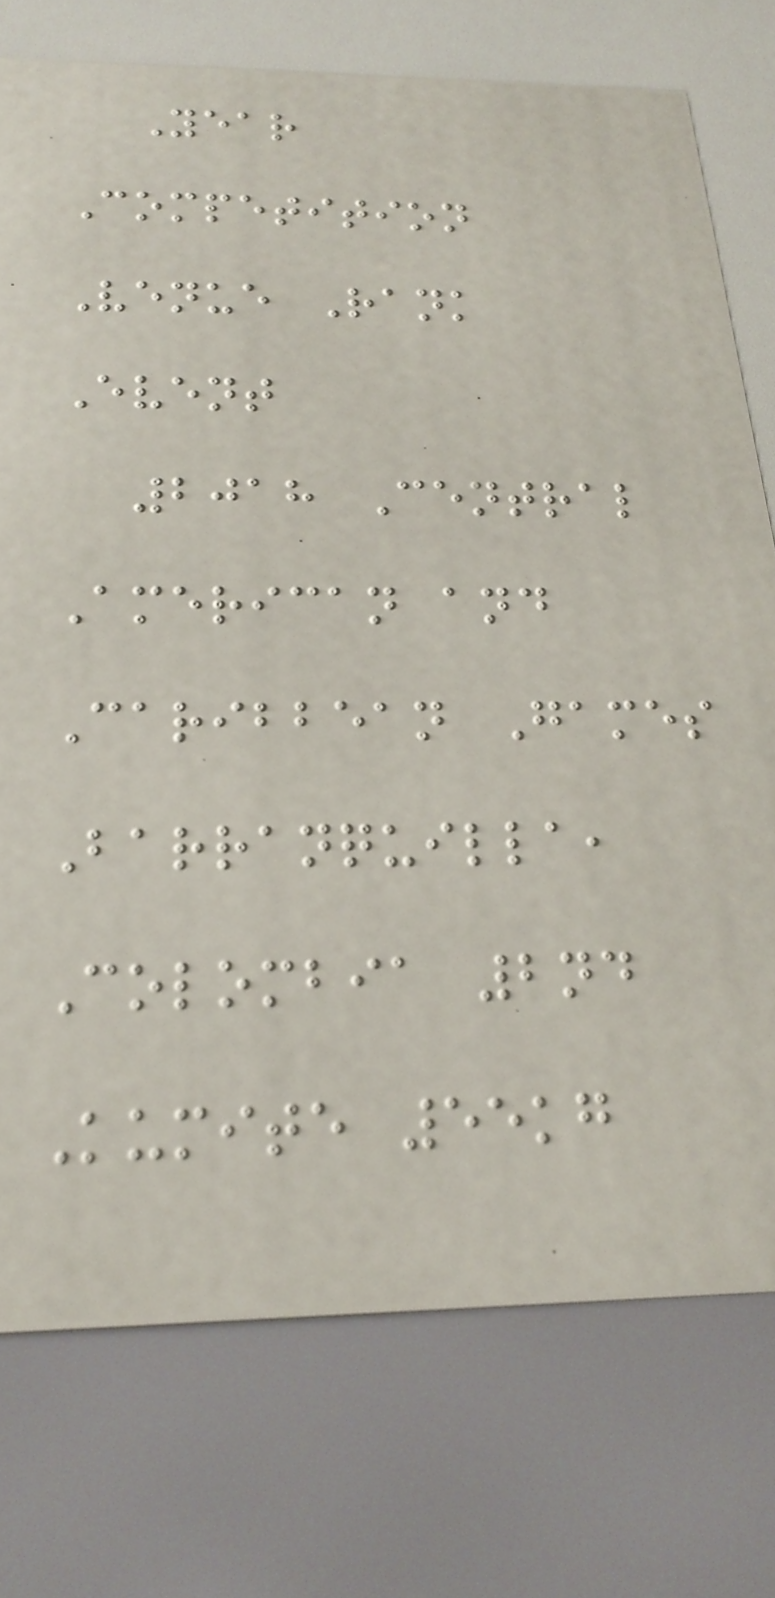Year
Competition
Venue Rank
Event
2018 Central
American and
Caribbean Games
Barranquilla,
Colombia 2nd
Kumite 55kg
